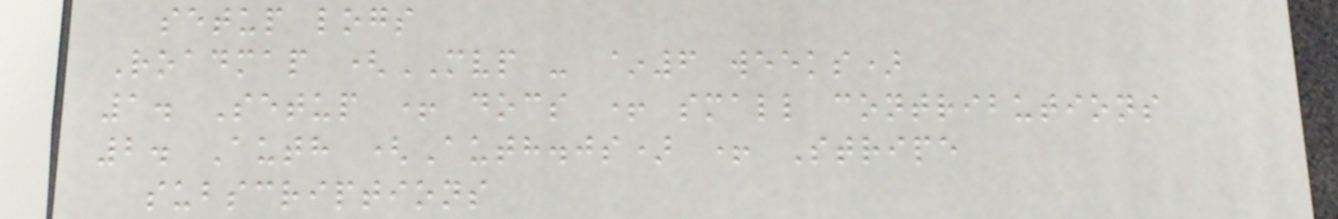setup logs
Roadmap (MVP - ~6 weeks)
1. Setup + docs + small contributions
2. Auth (Auth.js) + Stripe
subscriptions
